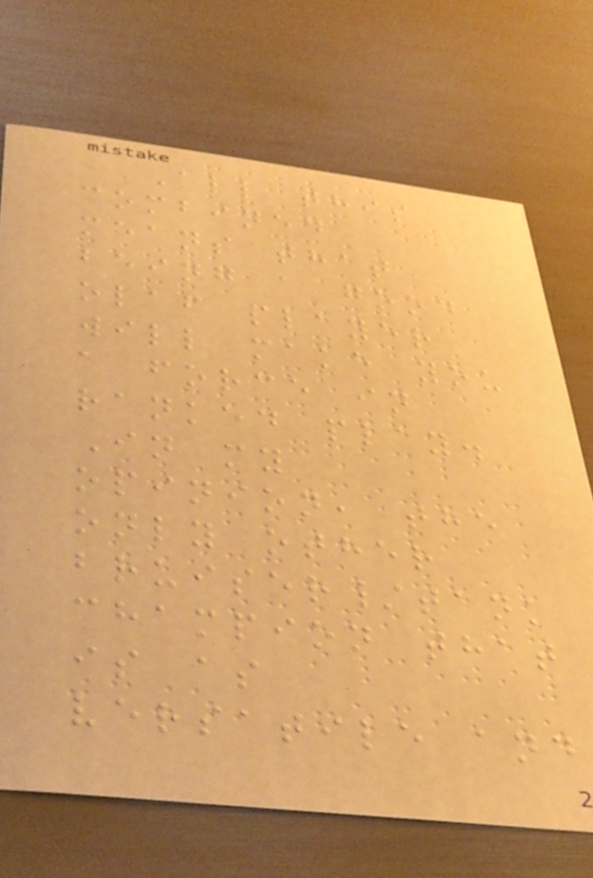All this
combined
means that
being a good
olaf player
will make you
a force in
ranked play.
In my
opinion, the
only other
bruiser/tank
champion that
is as
versatile and
